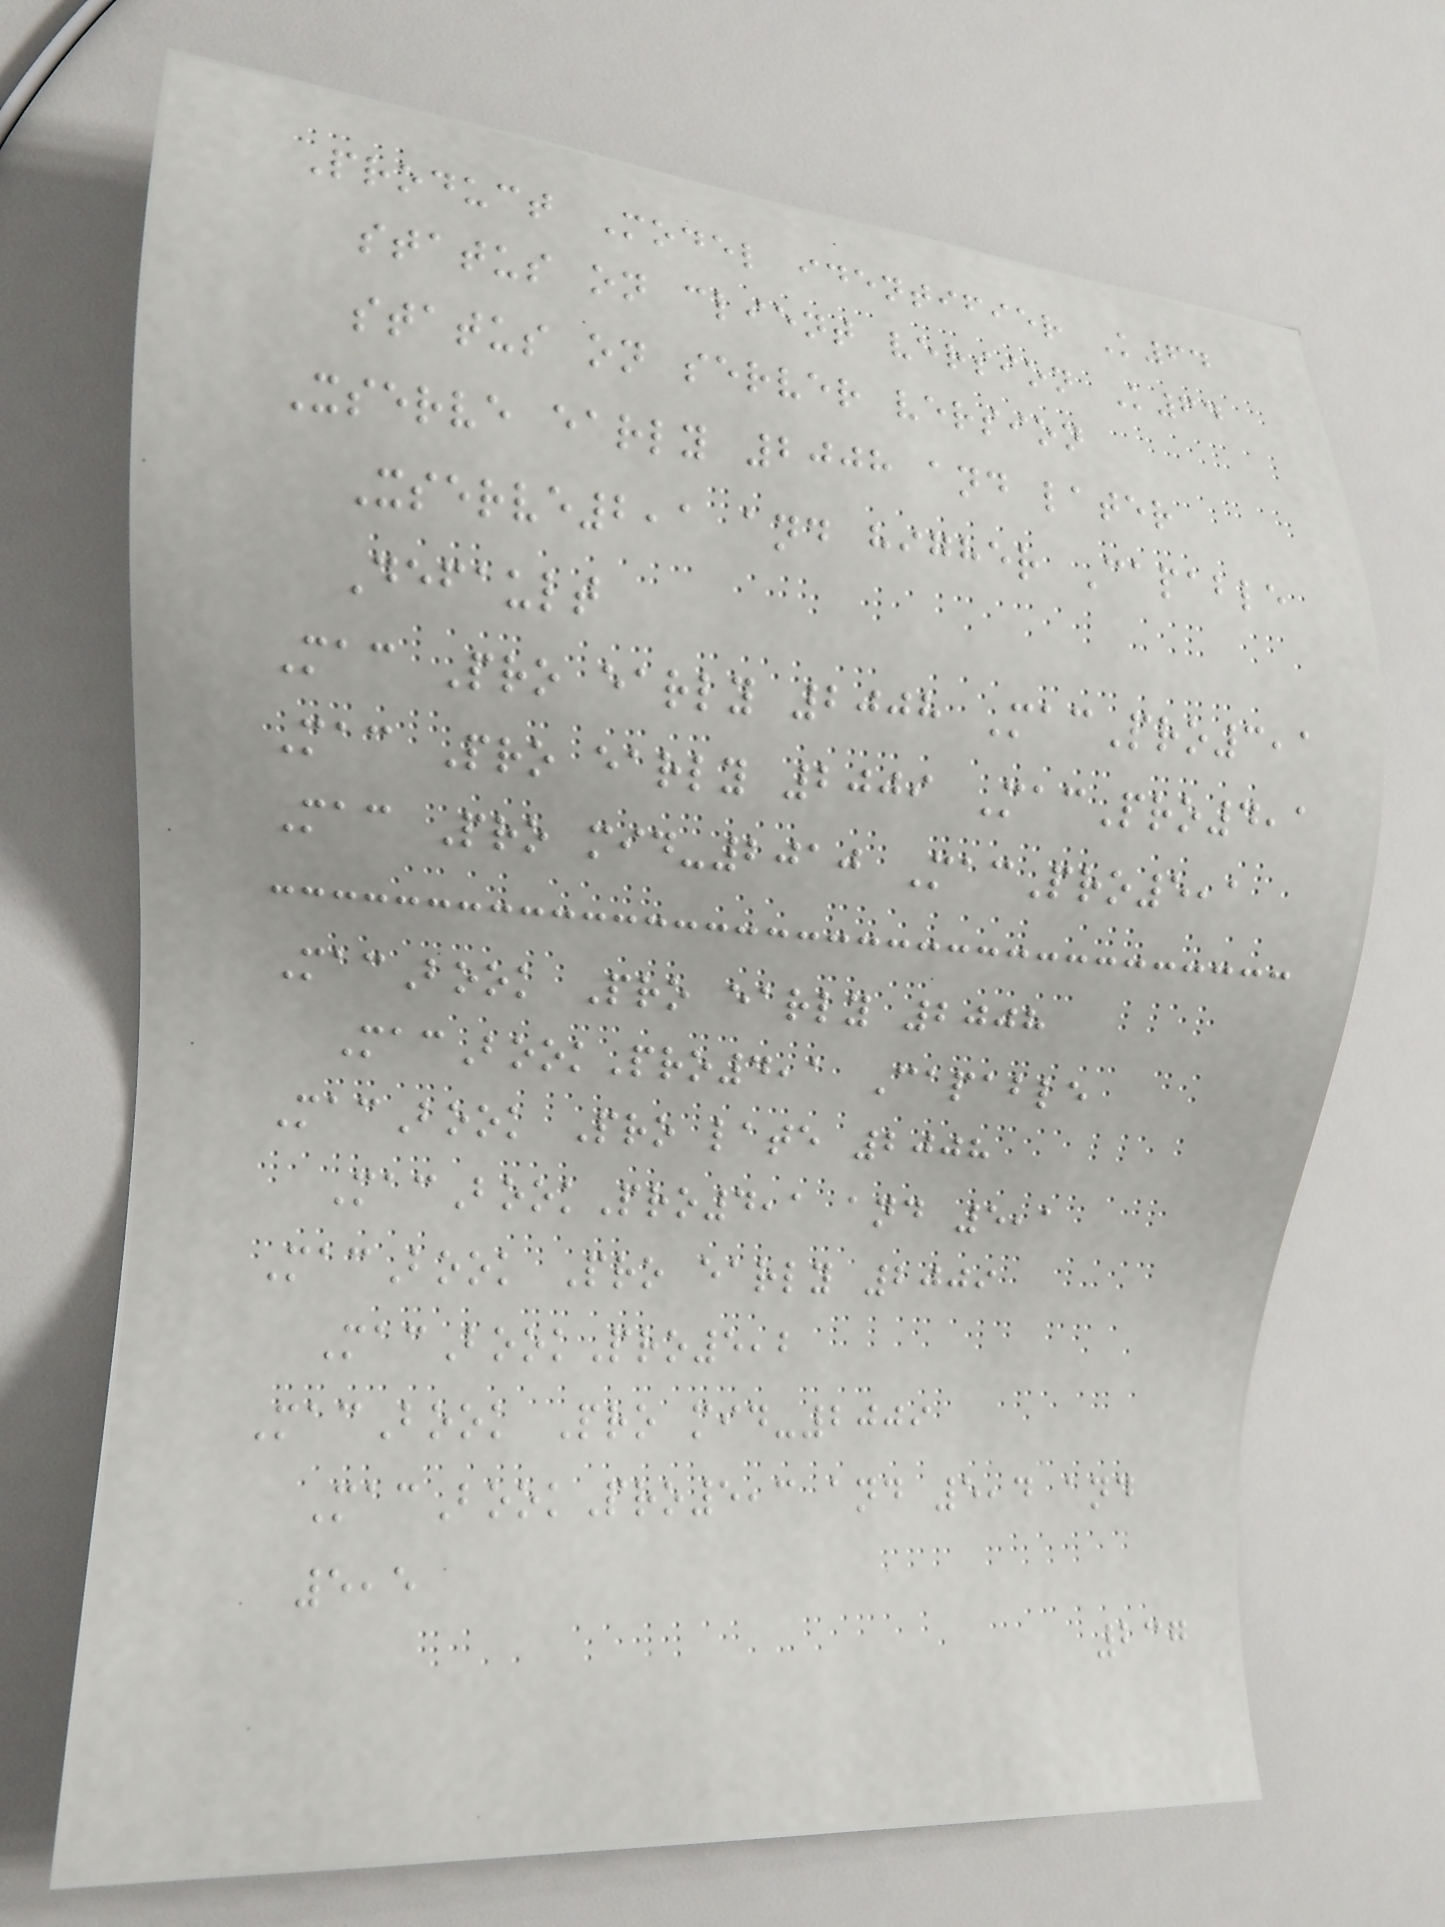Product Model identifier K64
status on client version K64
status on server version
Xserve early 2008 and later
Xserve2,1 and higher Capable
Default
Mac Pro early 2008 MacPro3,1
Mac Pro early 2009 MacPro4,1
Mac Pro mid-2010 MacPro5,1
MacBook Pro early 2008
MacBookPro4,1 Capable
MacBook Pro late 2008
MacBookPro4,1 and 5,1
MacBook Pro early 2009
MacBookPro5,2
MacBook Pro mid-2009
MacBookPro5,3 and 5,4 and
5,5
237
